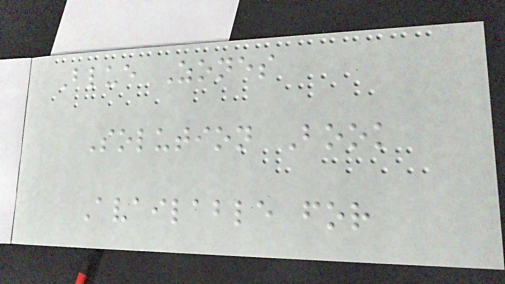Blue Zones
Solution Book
Available for
